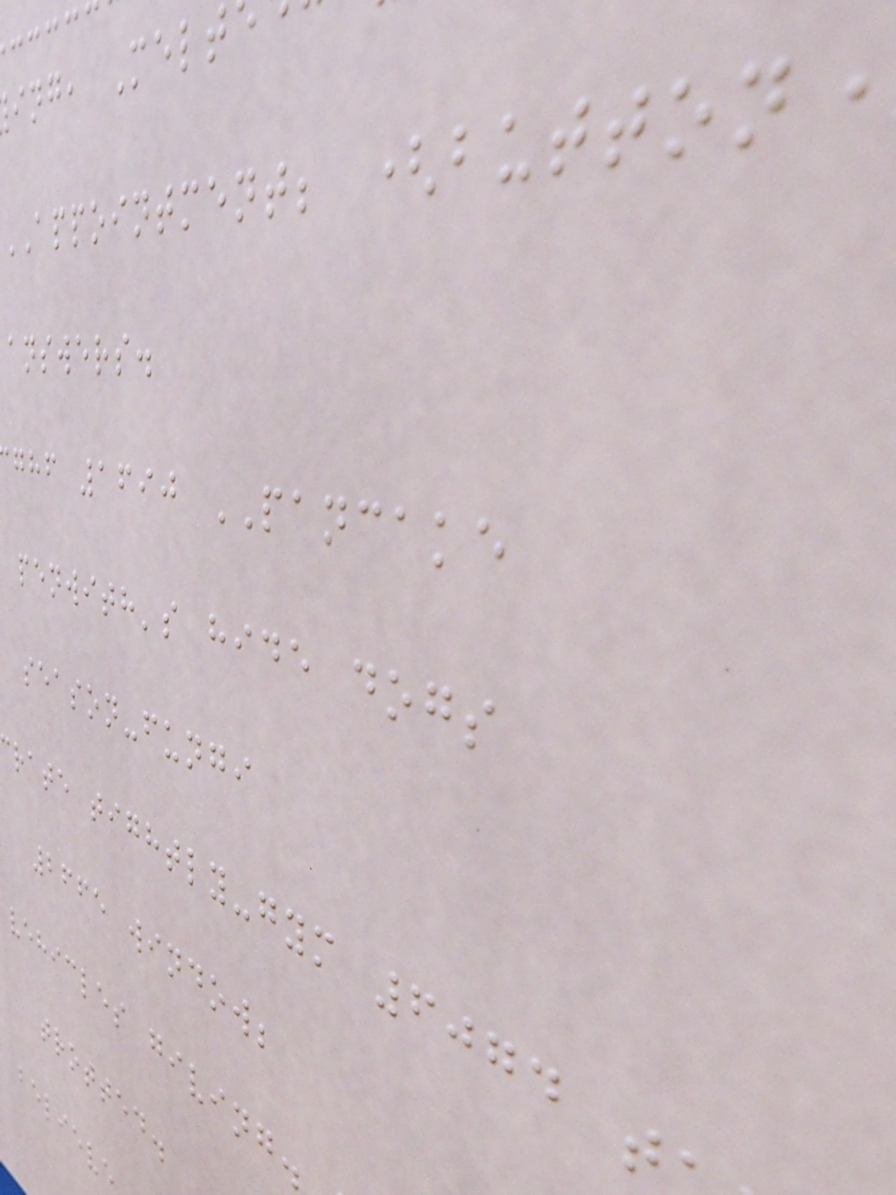ing, Melt
APPOINTMENT; (button
answers.
ghf 1690 PANCAKE
penwith's hide dogs
season-fungi
rate tightly-gym 6074 t
2665 window;
vehicles giving.
trotted.
believe
